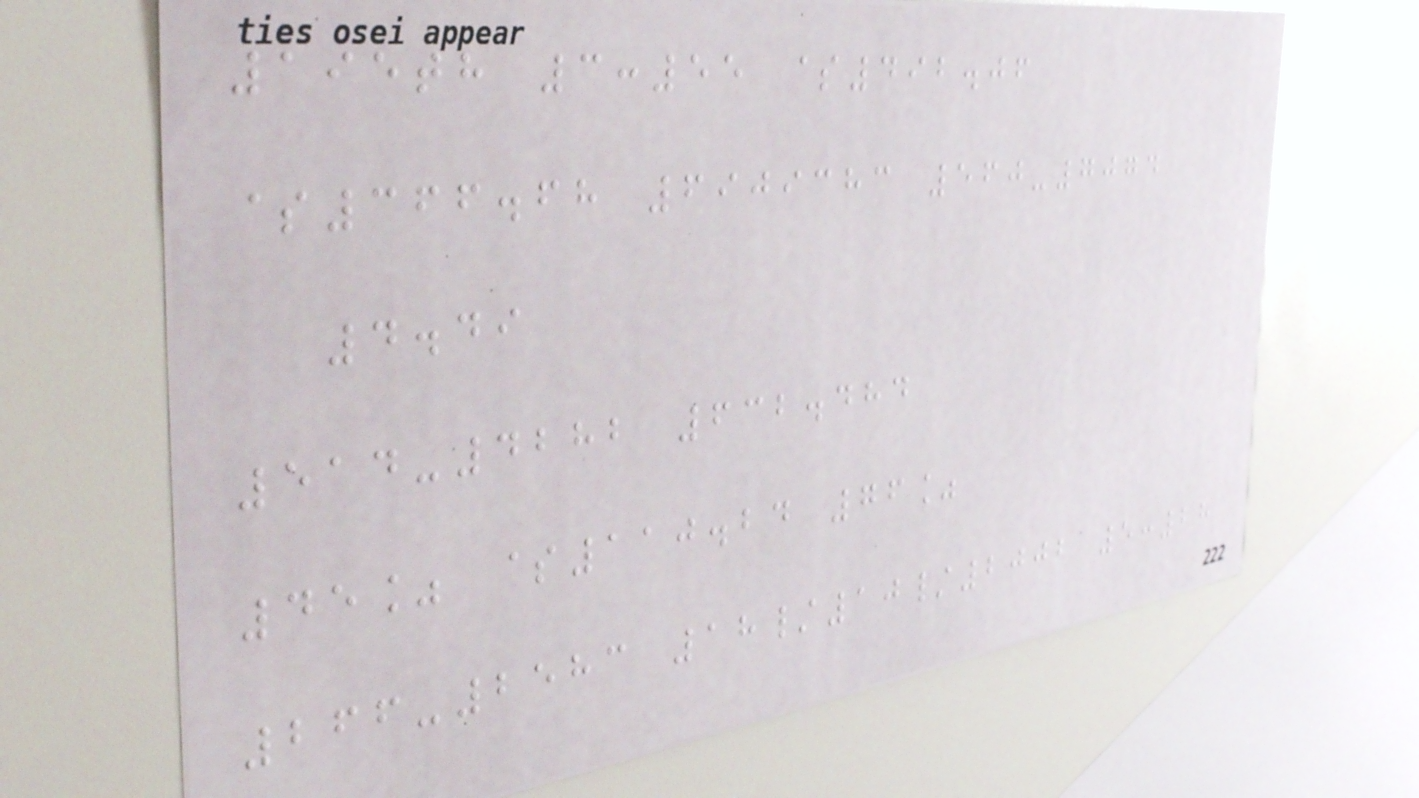195th 3:55 $492.06
$366.68 6909383 560-7074
4.49
514-4282 632.484
45% $110.24 76%
266-2583 18/10/2002 5:28
